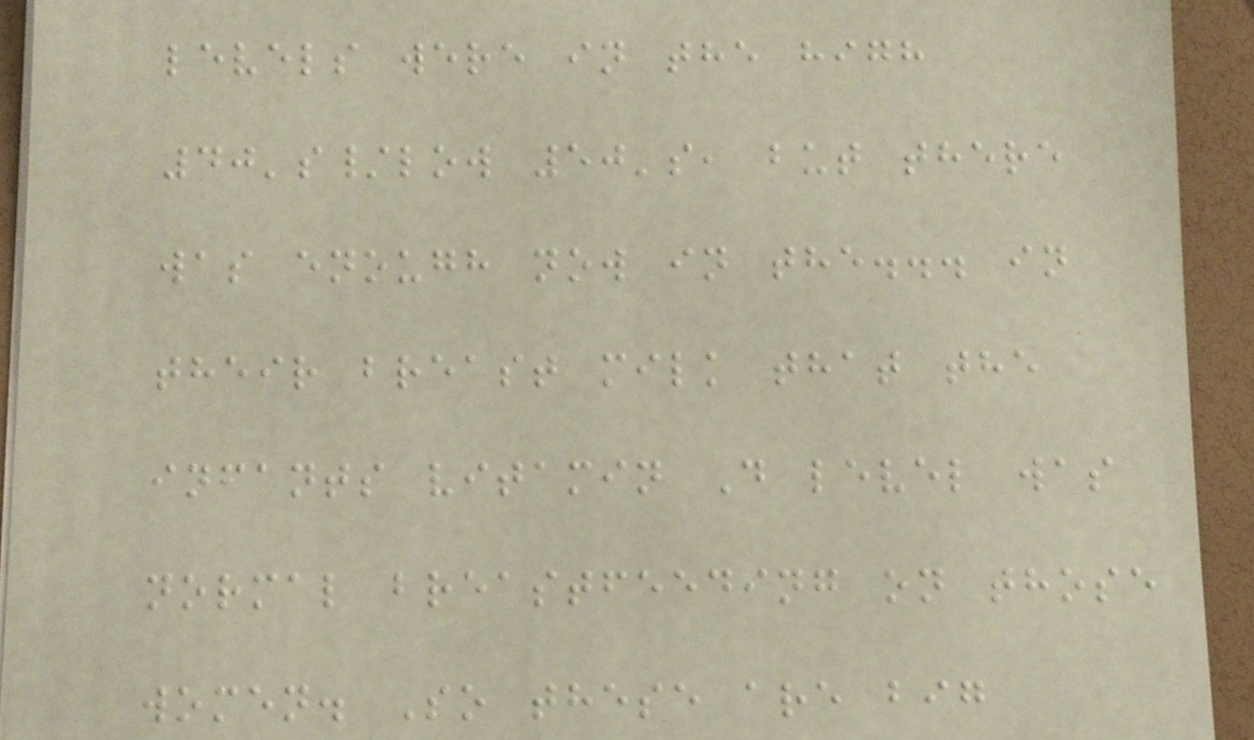levels were in the high
40's/low 50's, but there
was enough now in the... in
their breast milk that the
infants vitamin D level was
normal breastfeeding on those
women. So these are big
